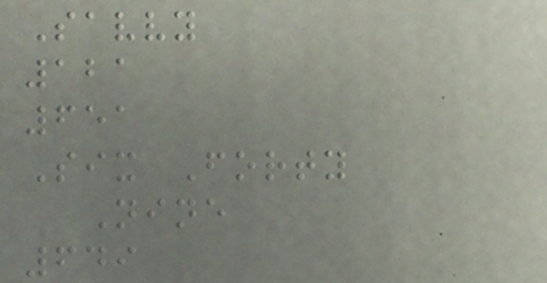Savvy
121
651
Six Forty
Nine
649
